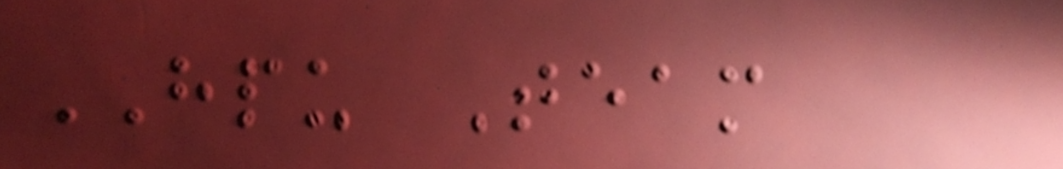HPU Team
